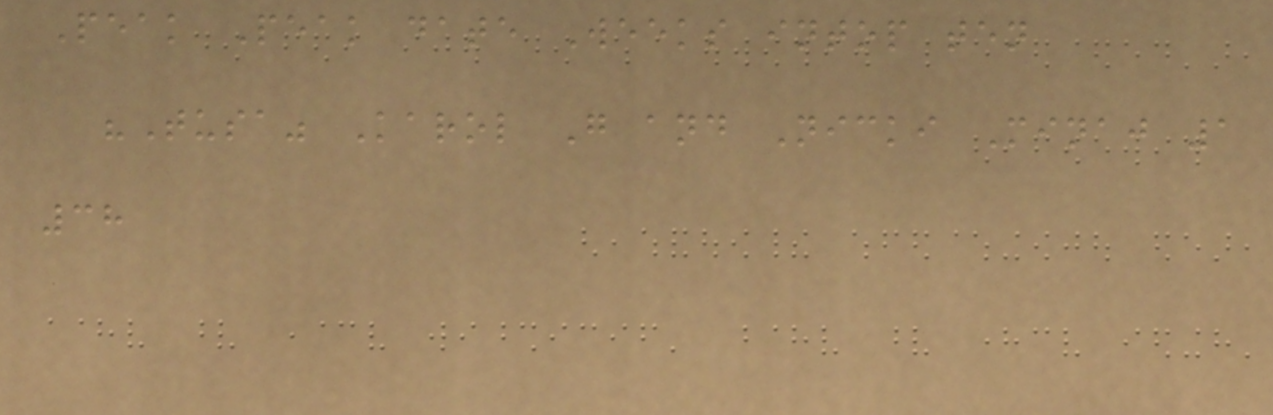Peak Peak date Weeks intop ten
"Tusa" Karol G and Nicki Minaj 1
38
